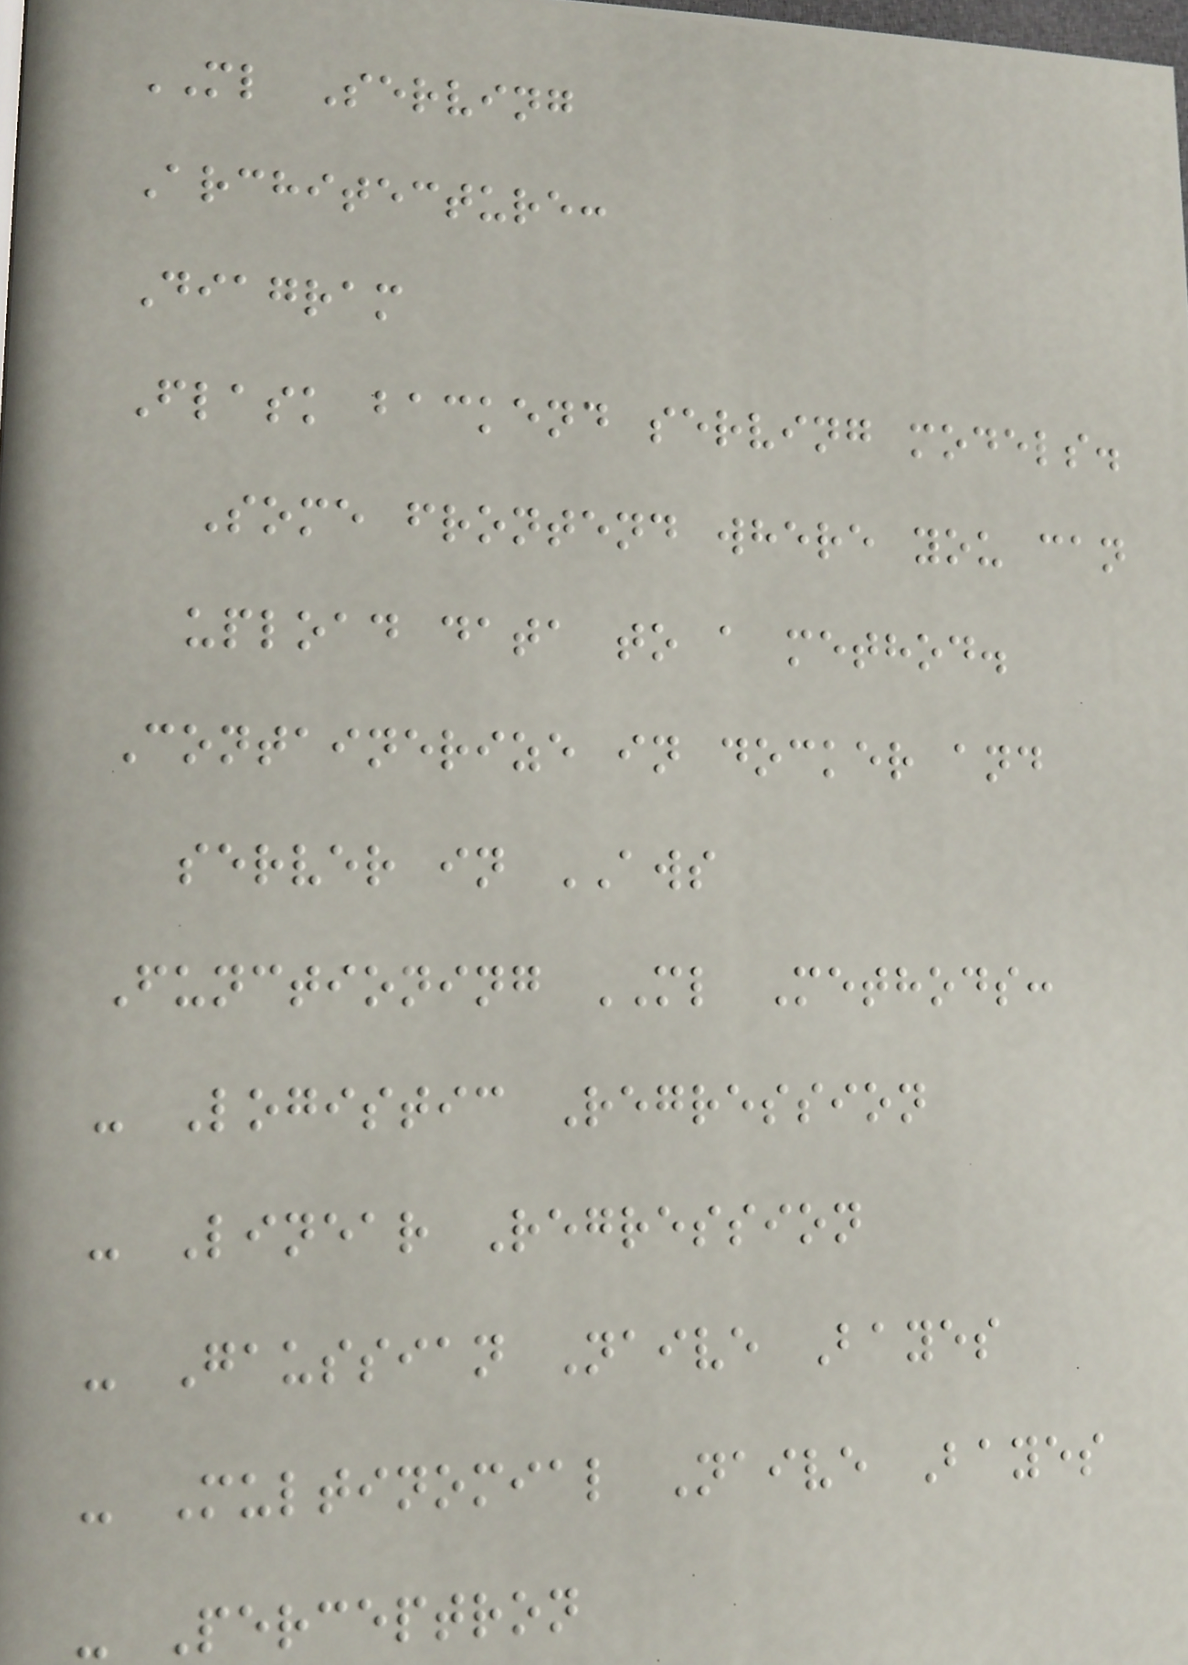ML Serving
Architecture:
Diagram
Flask backend serving models.
Some frontend where you can
upload data to a method.
Containerize in docker and
server in AWS
Functioning ML Methods:
- Logistic Regression
- Linear Regression
- Gaussian Naive Bayes
- Multinomial Naive Bayes
- Perceptron
